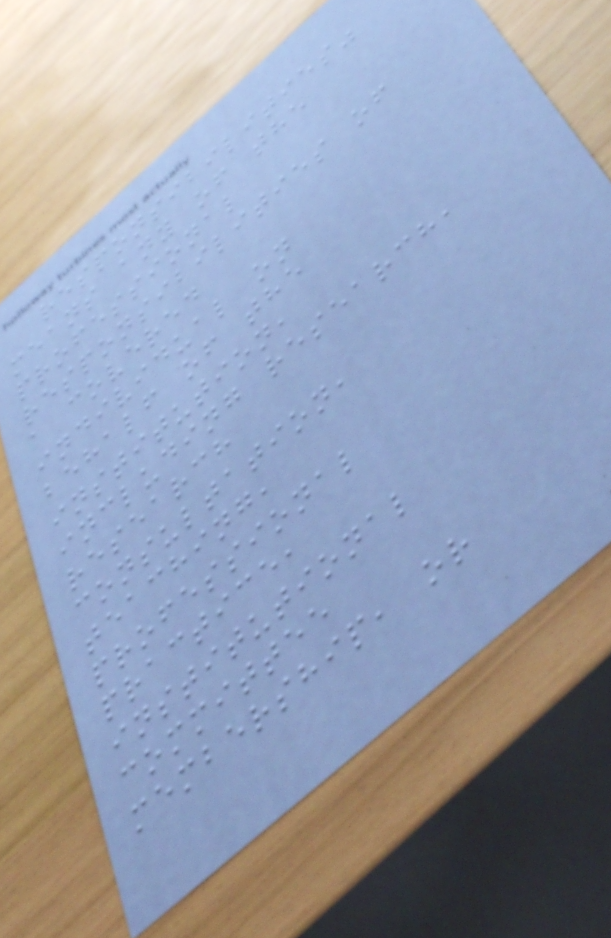responsibilities"
means any of the
professional
responsibilities of
a covered
individual on
behalf of the
institution,
including research,
research
consultation,
teaching,
professional
practice,
institutional
committee
membership, or
